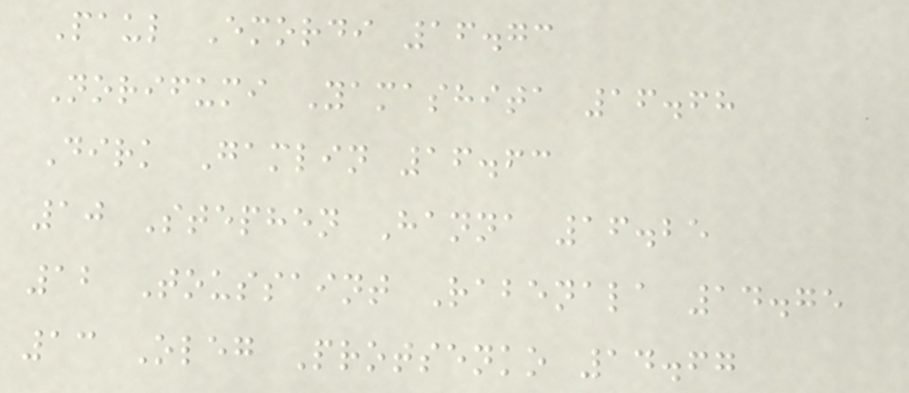Paul Emordi 16.73
Norifumi Yamashita 16.68
Dirk Gamlin 16.63
10 Stephen Hanna 16.25
12 Toussaint Rabenala 14.75
13 Oleg Protsenko 14.67
